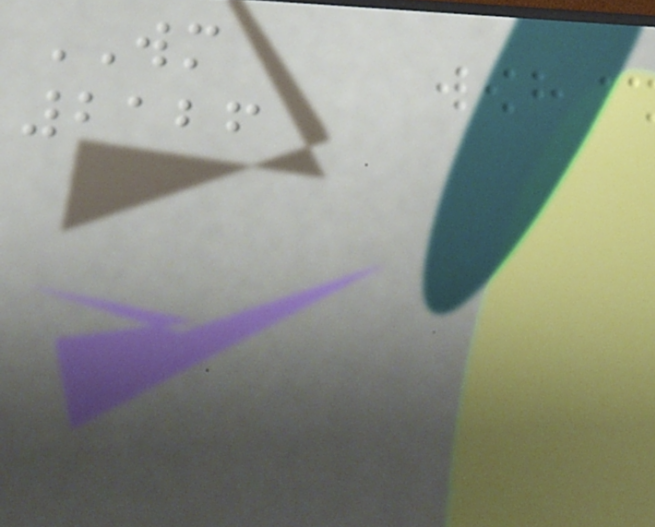WM
2126
